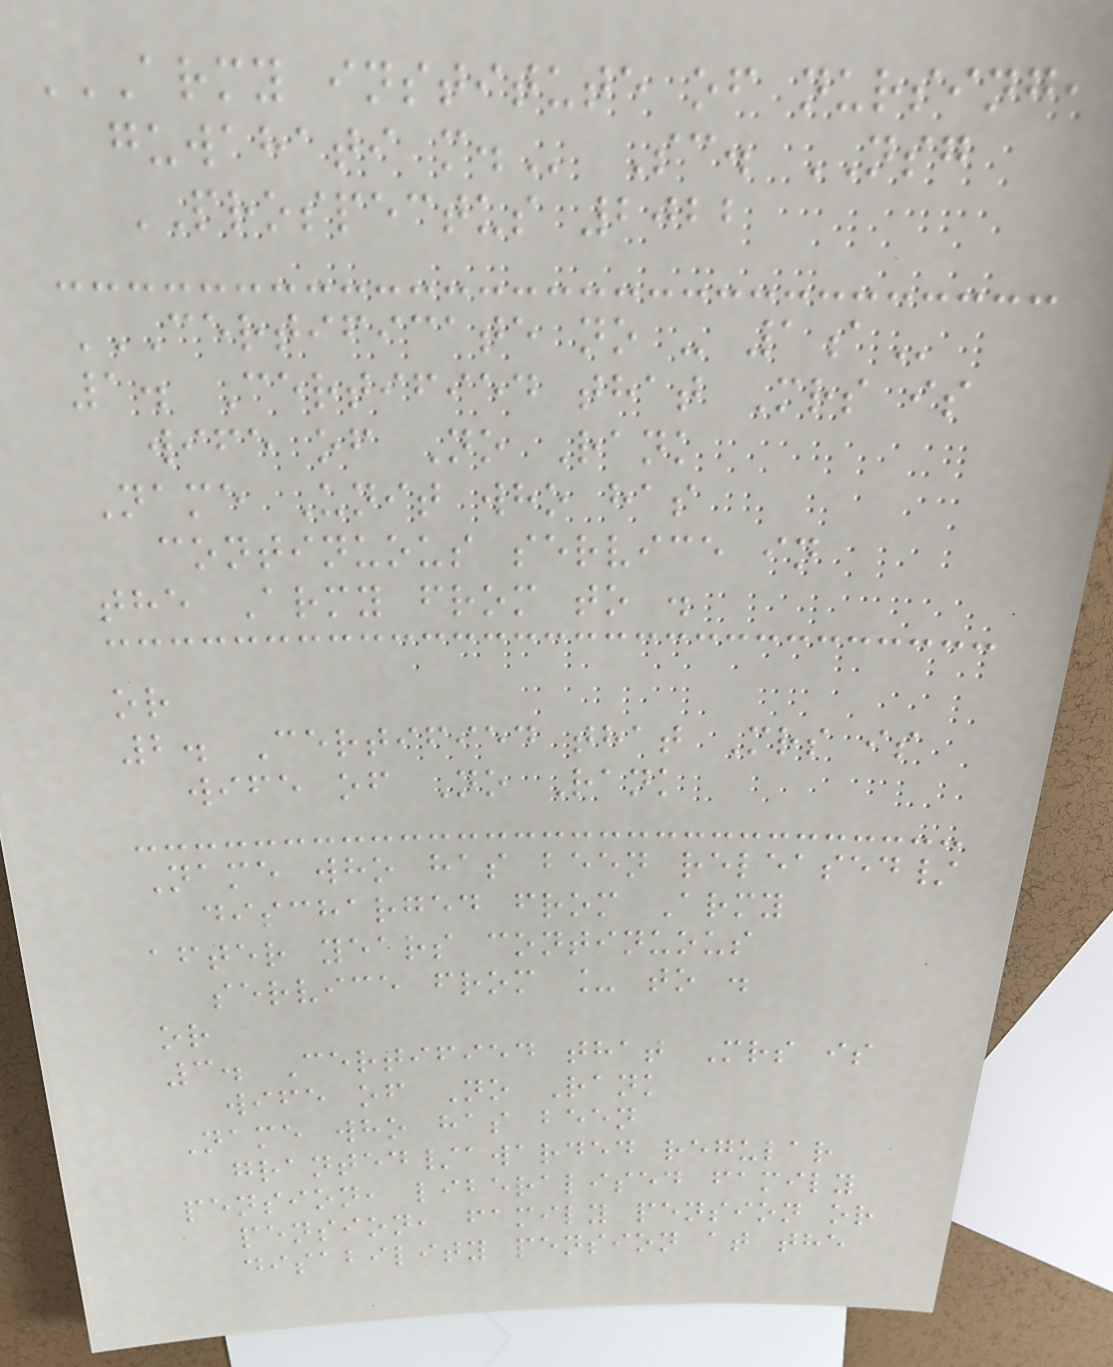ARMY INSTITUTE OF NURSING,
GUWAHATI M. Sc. NSG
PROSPECTUS 2022
CERTIFICATE NO - 1A
1. Certified that Mrs is
wife of No Rank
Name Unit who has
continuous service in
the Army from to .
or
2. Certified that Mrs is
wife of No Rank
Name who has been released/
discharged from Army
after years continuous
service from _ to .
or
3. Certified that Mrs is
wife of No Rank
Name who has been
granted/awarded regular
pension, liberalised family
pension, family pension or
disability pension at the
